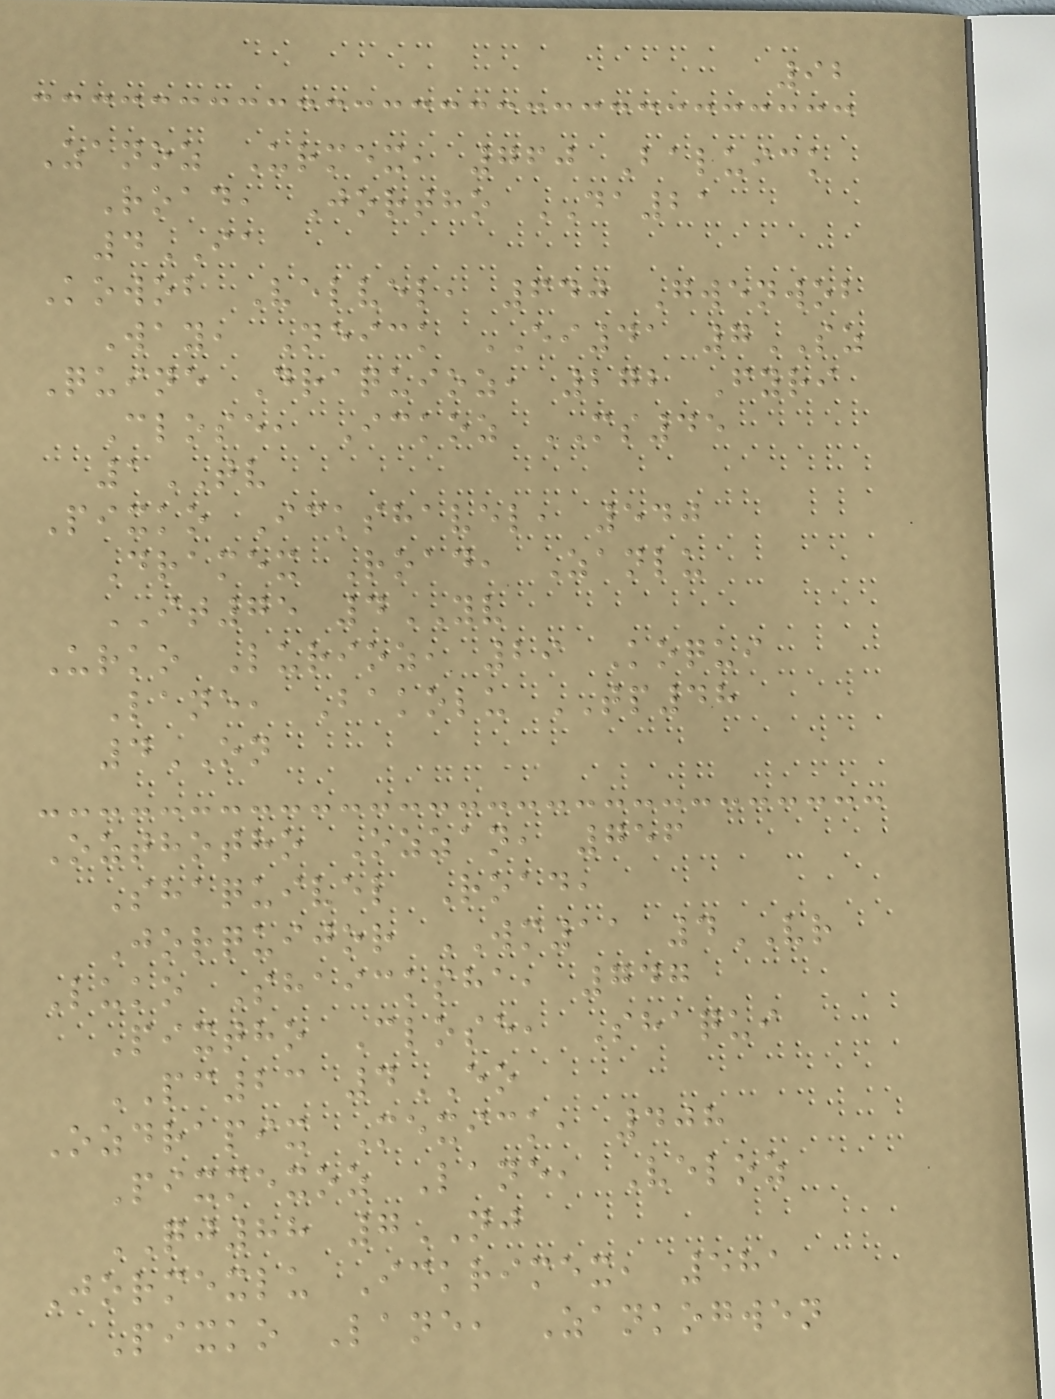92
Zanoz Urmex, 760 Baluick
Road, Jortho DA21
4IA
Kowob Velvel, 640 Gwenwob
Way, Neick EI41 7SZ
Quine Draquioz, 272 Fyri
Close, Ickoz MS45
1TV
Pixko Ickshavel, 540
Dramex Road, Zanlu
IT75 4YV
Urko Lurioz, 29 Koqui
Lane, Bakolu TP48
4ON
Ozthotho Ozzan, 756
Shaquivel Road,
Jorquijor WM11 4VR
Luko Shaicksha, 747
Pixtho Close, Shaqui
PC23 4EO
Ozdrapix Mexick, 408
Pixmexoz Lane, Veloz
QJ88 7NJ
Jormexlu Ickrimex, 581
Pixko Lane, Zankogwen
